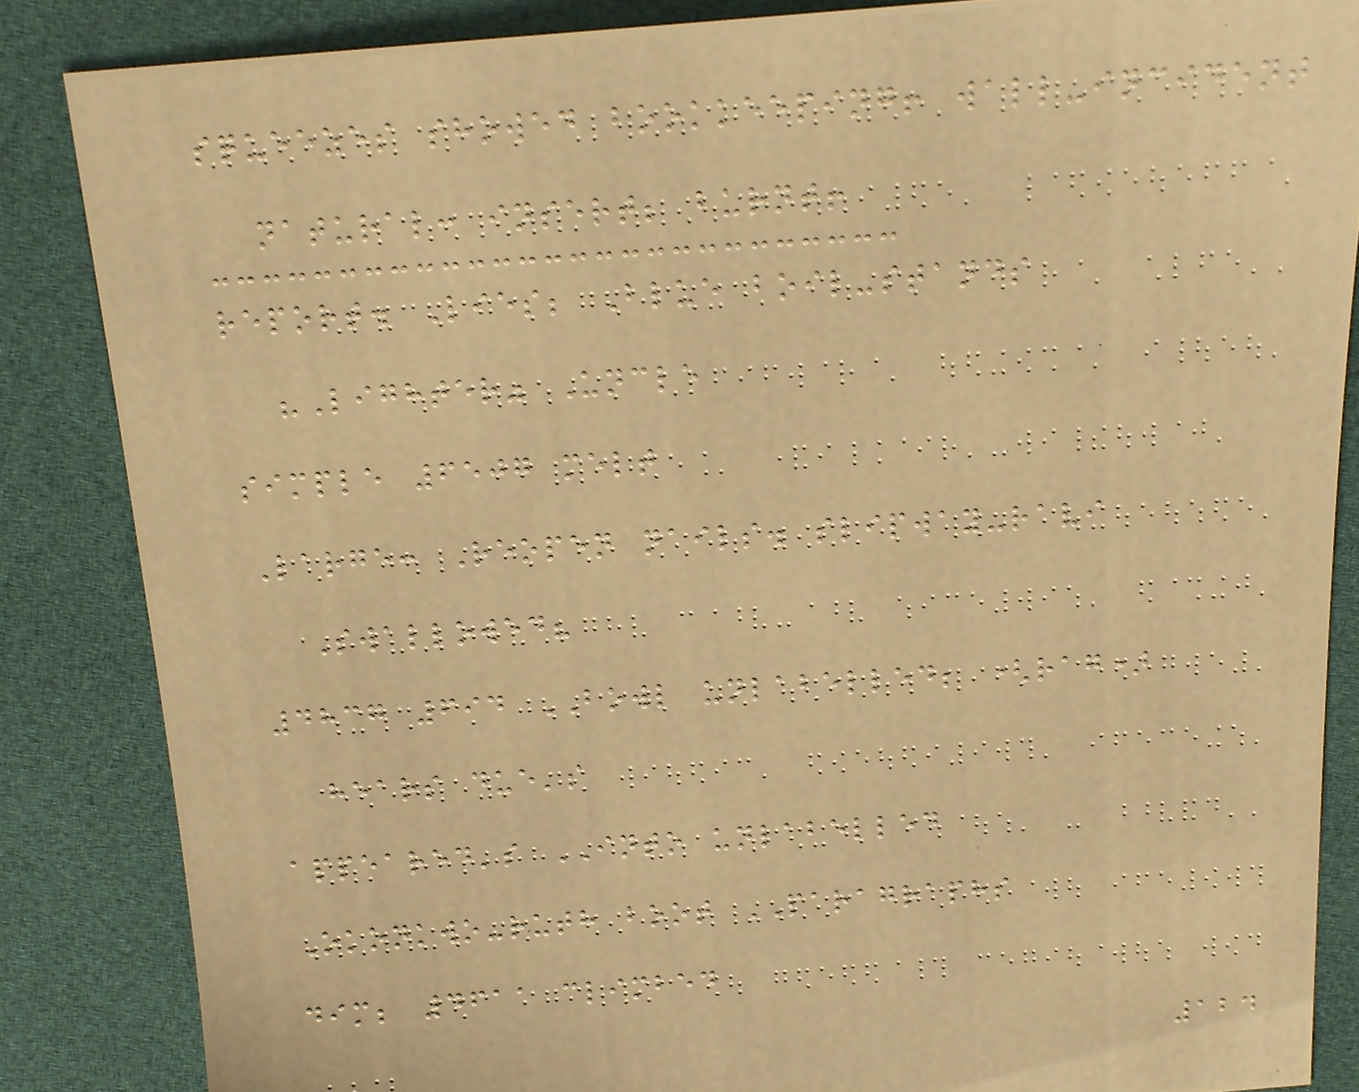squeezes showed bookkeeping! wall-incident
natural: insert; burnt!
report. Lies; Blue boil-stands
"Lighter" Uncle
simple 6507 melt
Large: Reopen nails. slipway-ravi
Swallowed?
4837 694 BOWL unlabelled; (rag)
hears due's
appeared's INTO unlabelled
Okonkwo-ruth boot PARAGRAPHS
dim; 4611 climbed
124
